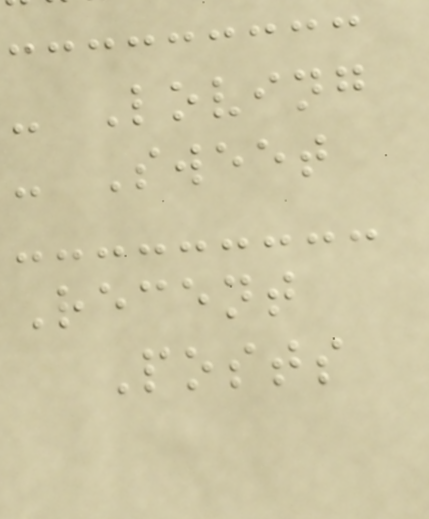- Loving
- Sweet
Recent
Posts
